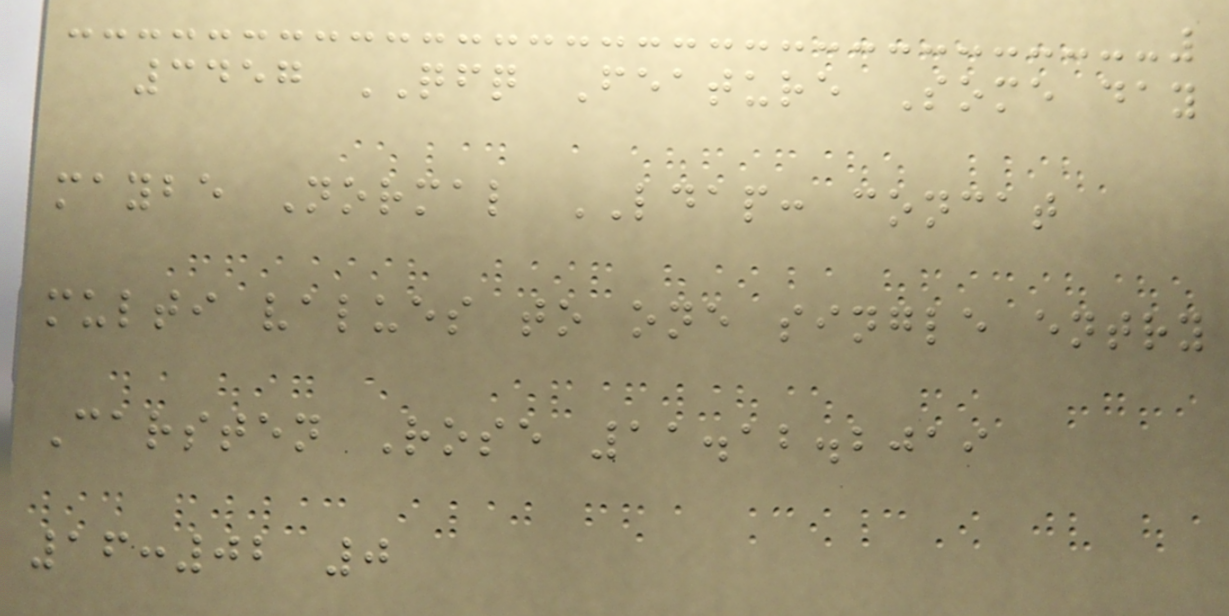3457 QFQ Feature Some day
maybe Normal LDAP: concat
multi values to one single entry
Carsten Rose 11.12.2019
16:02 0
